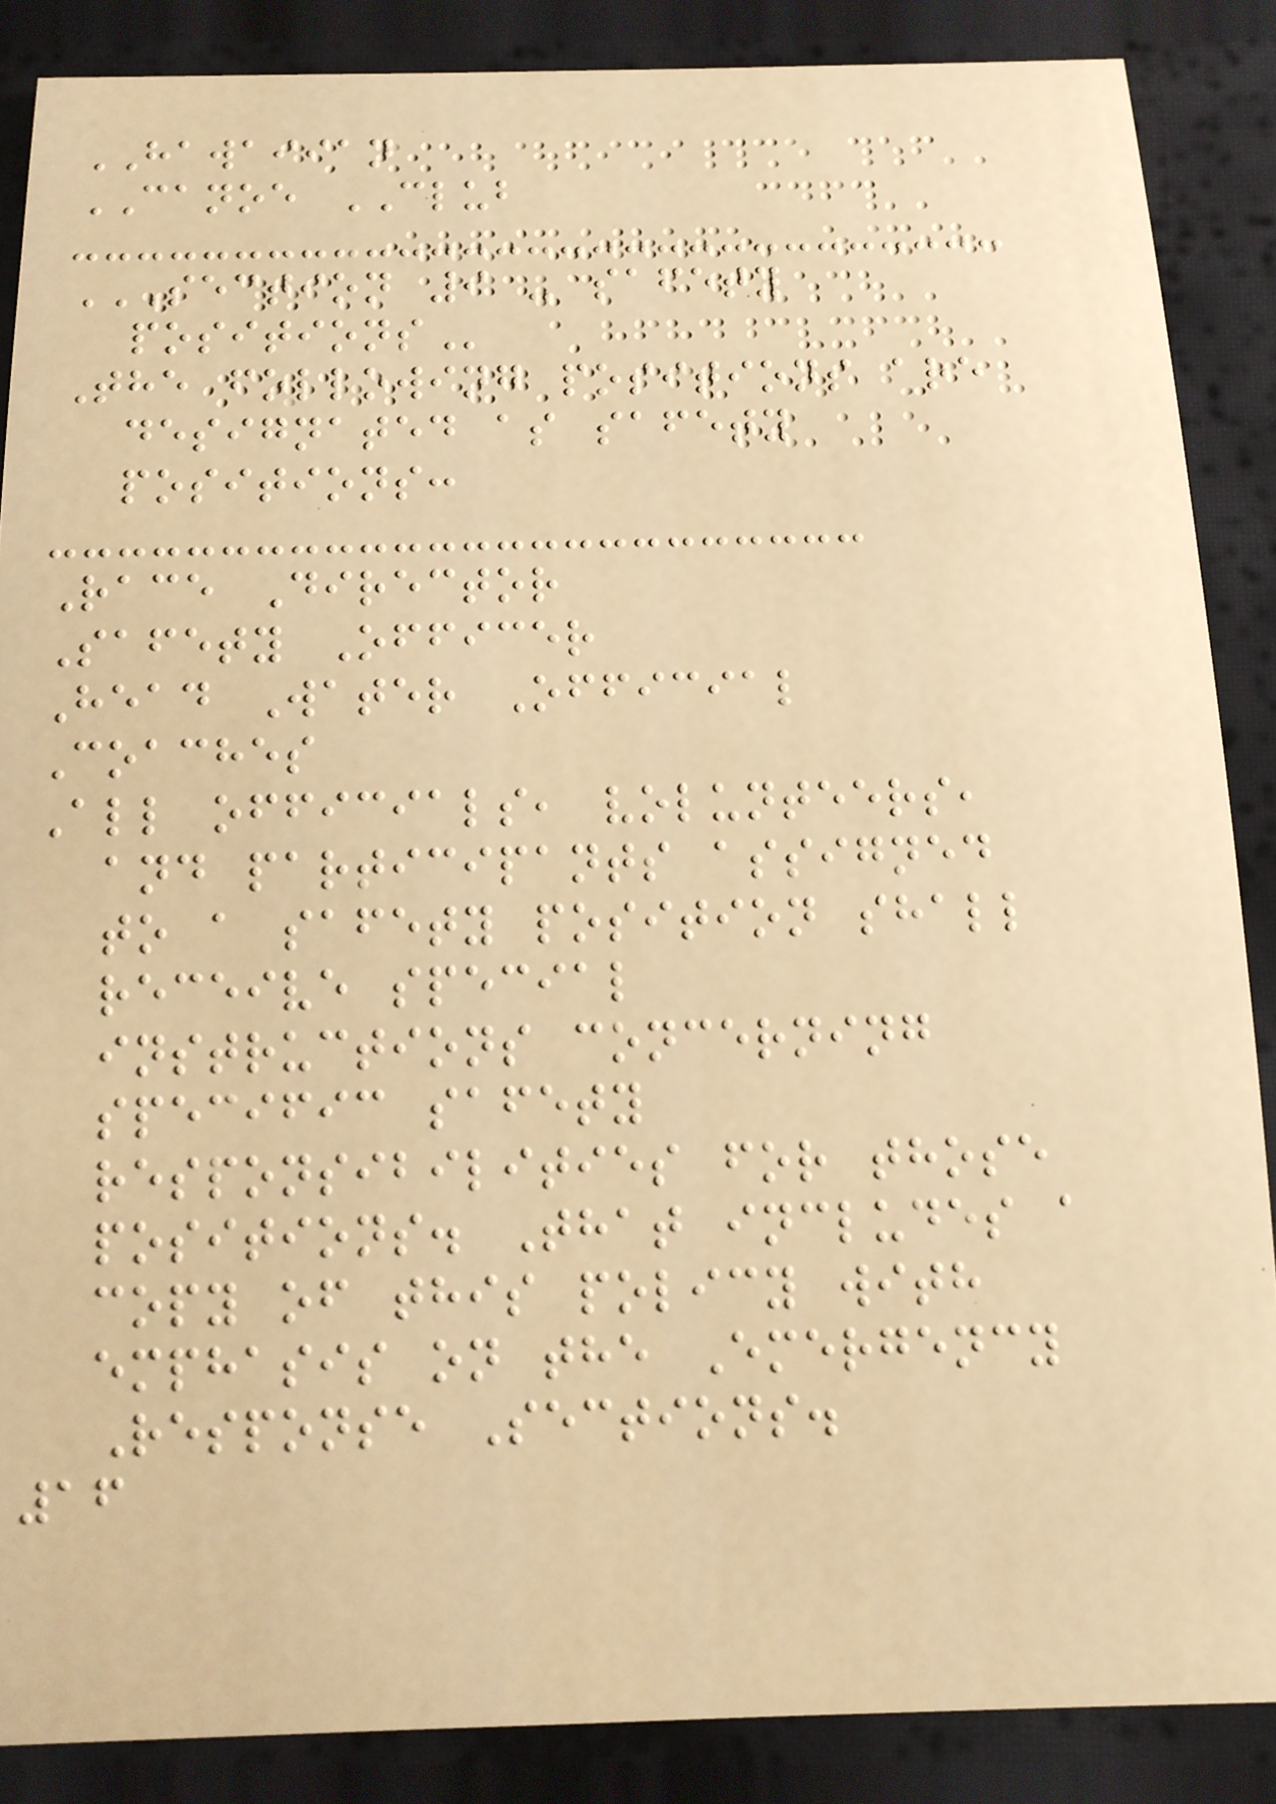HAWAIIAN
CANOE CLUB
SECTION 9 - SAFETY
POSITIONS
The following positions are
designated as safety
positions:
Race Director
Safety Officer
Head Water Official
Coaches
All officials, volunteers,
and participants assigned
to a safety position shall
receive special
instructions concerning
specific safety
responsibilities for those
positions. That includes a
copy of this policy with
emphasis on the Emergency
Response Sections.
16
